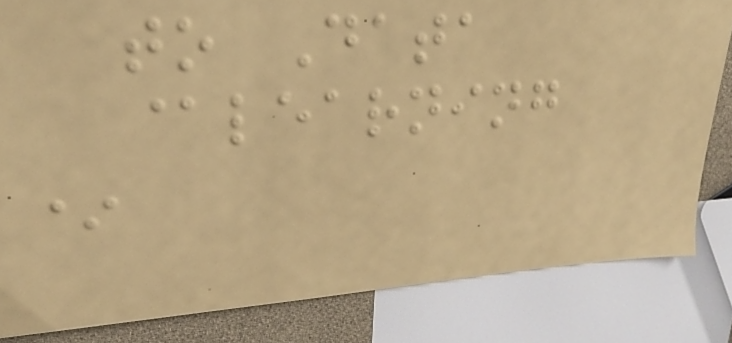to Data
@learning
*
